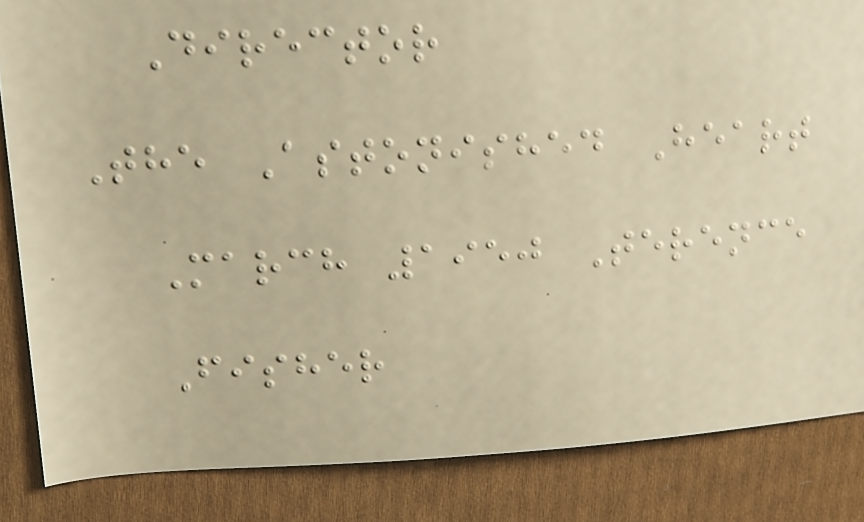Director
The Astonished Heart
March 1950 Terence
Fisher
